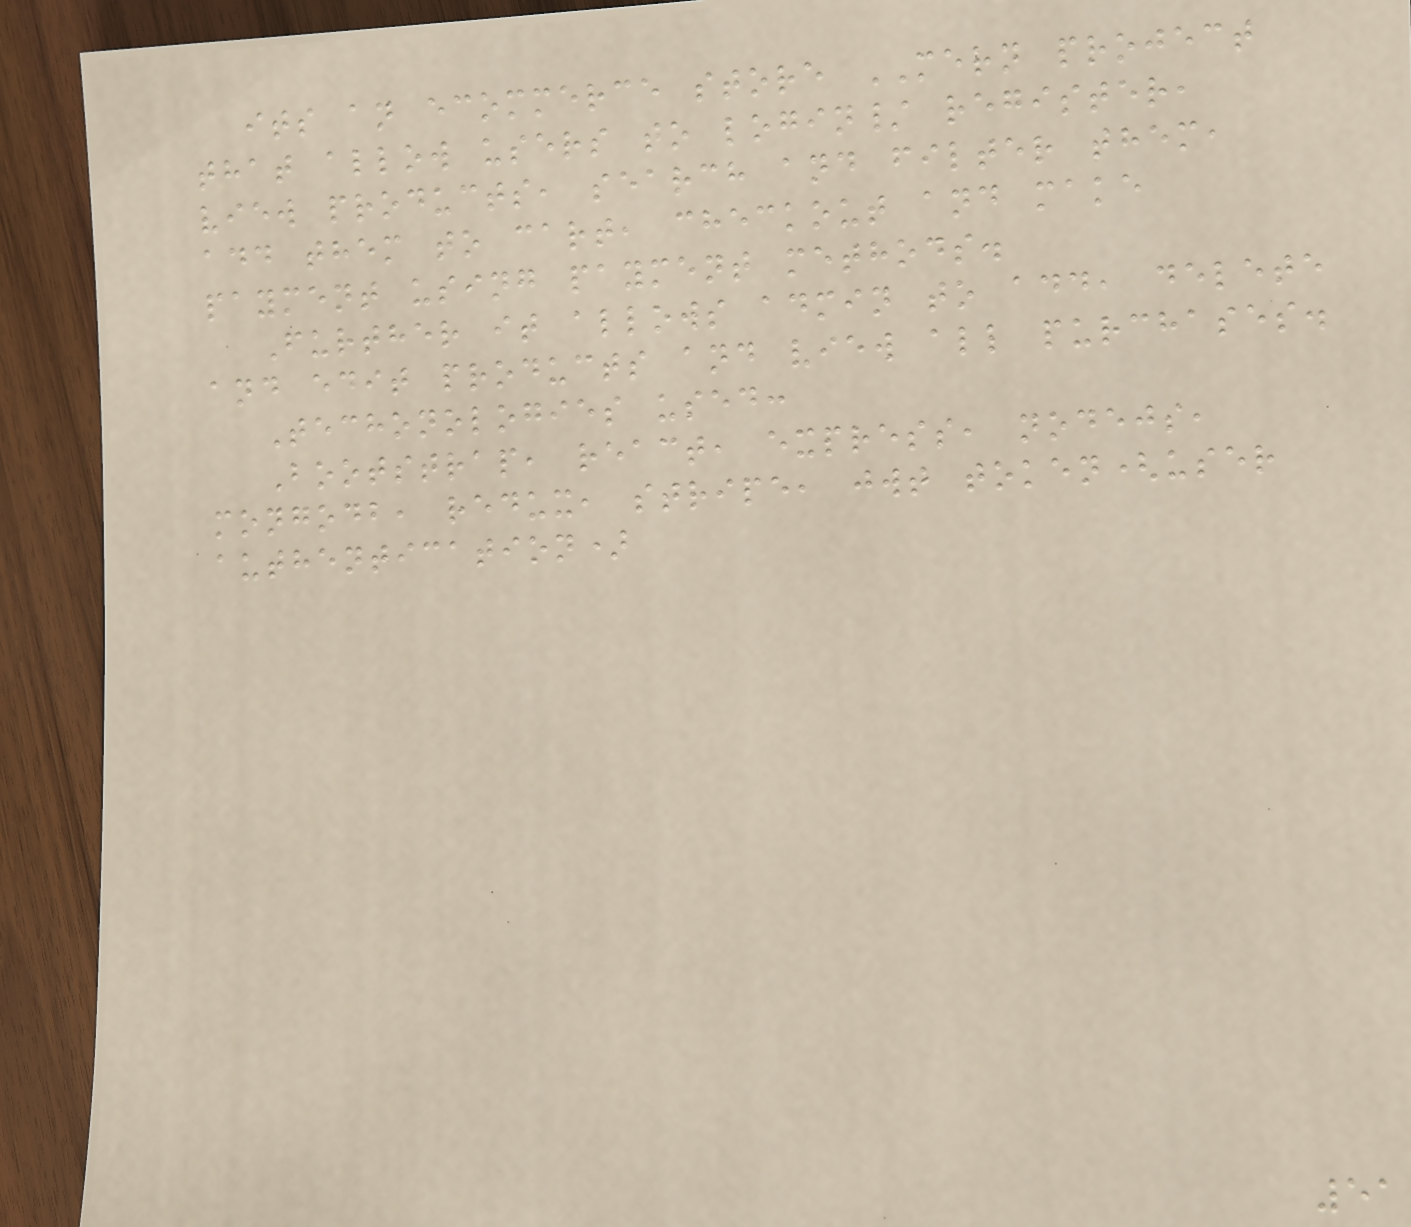its an ecommerce store MERN project
that allow users to login/ register,
view products, search and filter them,
add them to cart, checkout and make
payment using payment methods.
Further it allows admin to add, delete
and edit products and view all purchases.
Techonologies used:
Bootstrap, react, express, nodejs,
mongodb, redux, stripe, jwt token(user
authentication)
51
